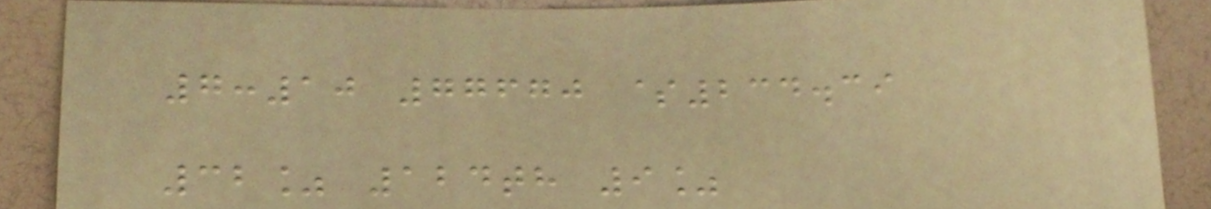7:10 77670 $234.39
32% 124th 9%
